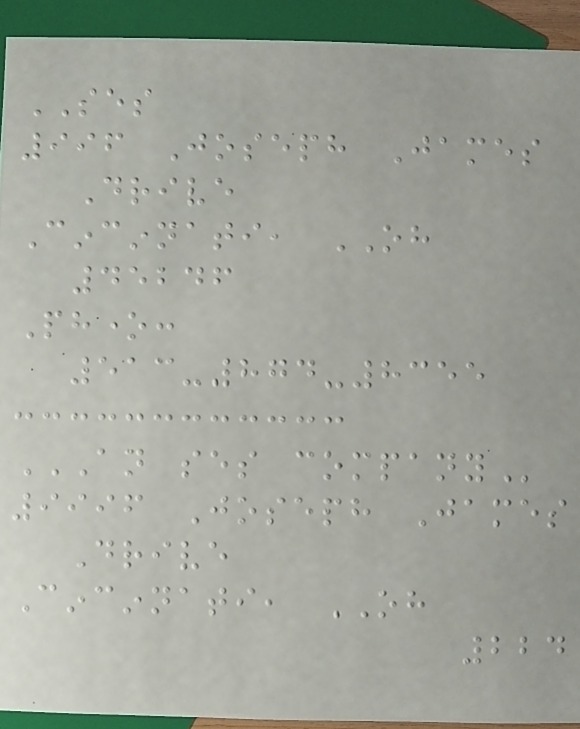SES
996 Joseph James
Drive
Cincinnati, OH
45246
Phone:
513-874-8355
AN SES COMPANY
9996 Joseph James
Drive
Cincinnati, OH
224
